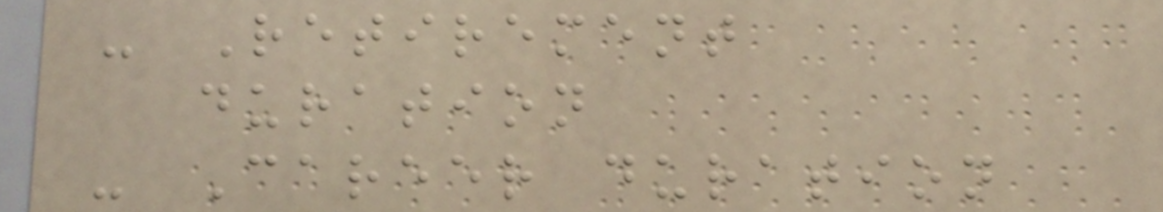- Retirement
duration
- Career duration
